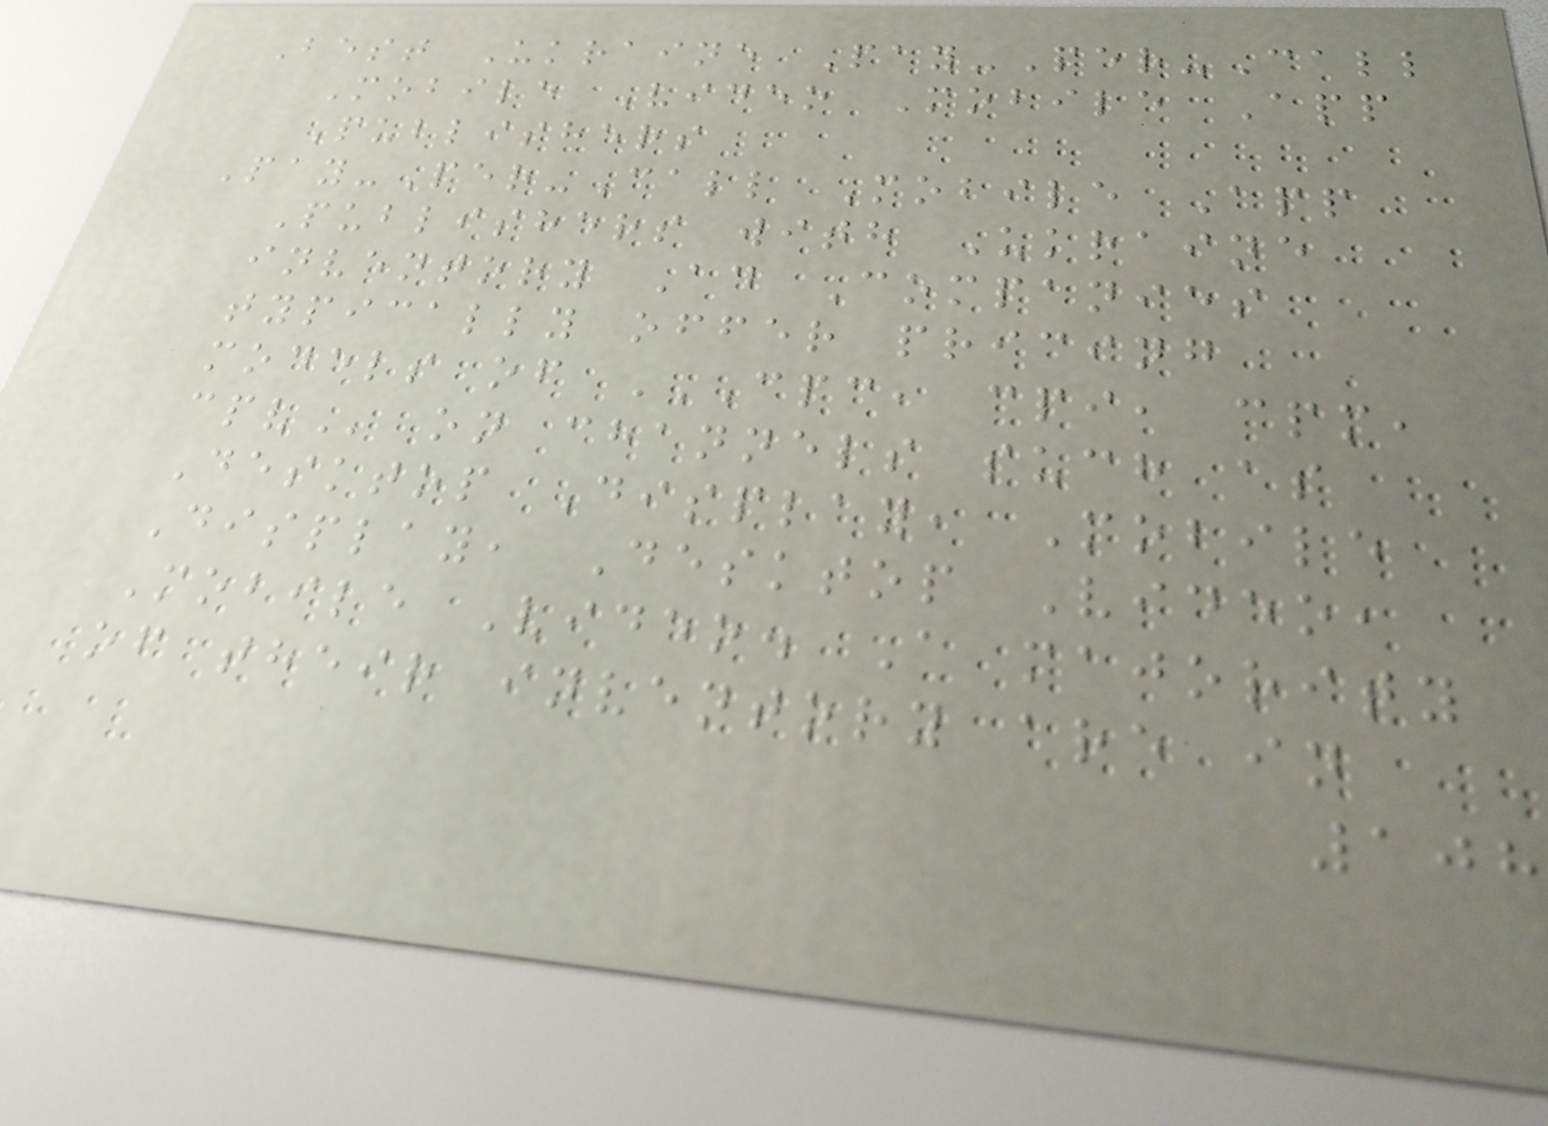Best Ukraine Pay-Per-Call
Mobile Video Mobile App
Publishers
Pay-Per-Call Mobile App
Publishers with Ukraine
inventory Ad Companies
typically offer pricing
models of CPC, CPI, CPM,
CPV on channels such as
Desktop Display, Mobile
Display, Desktop Video,
Mobile Video. A majority
of their inventory are in
108
